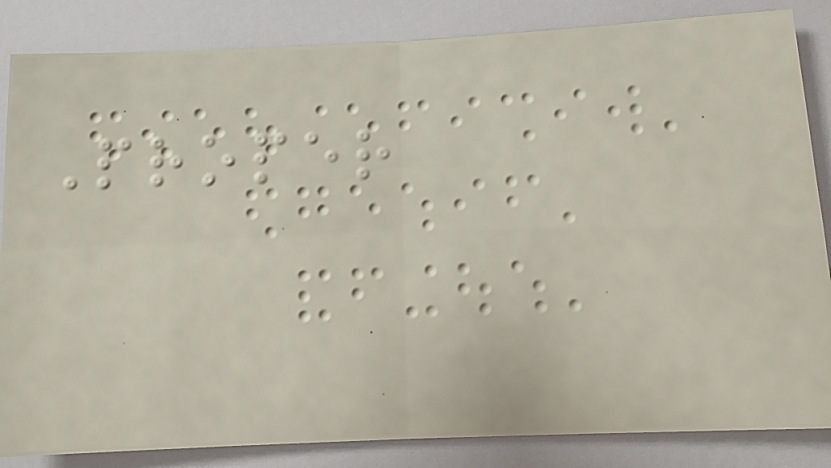Proper
